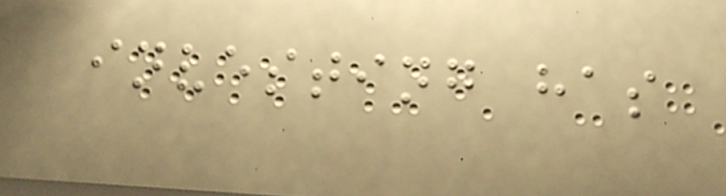investing has
